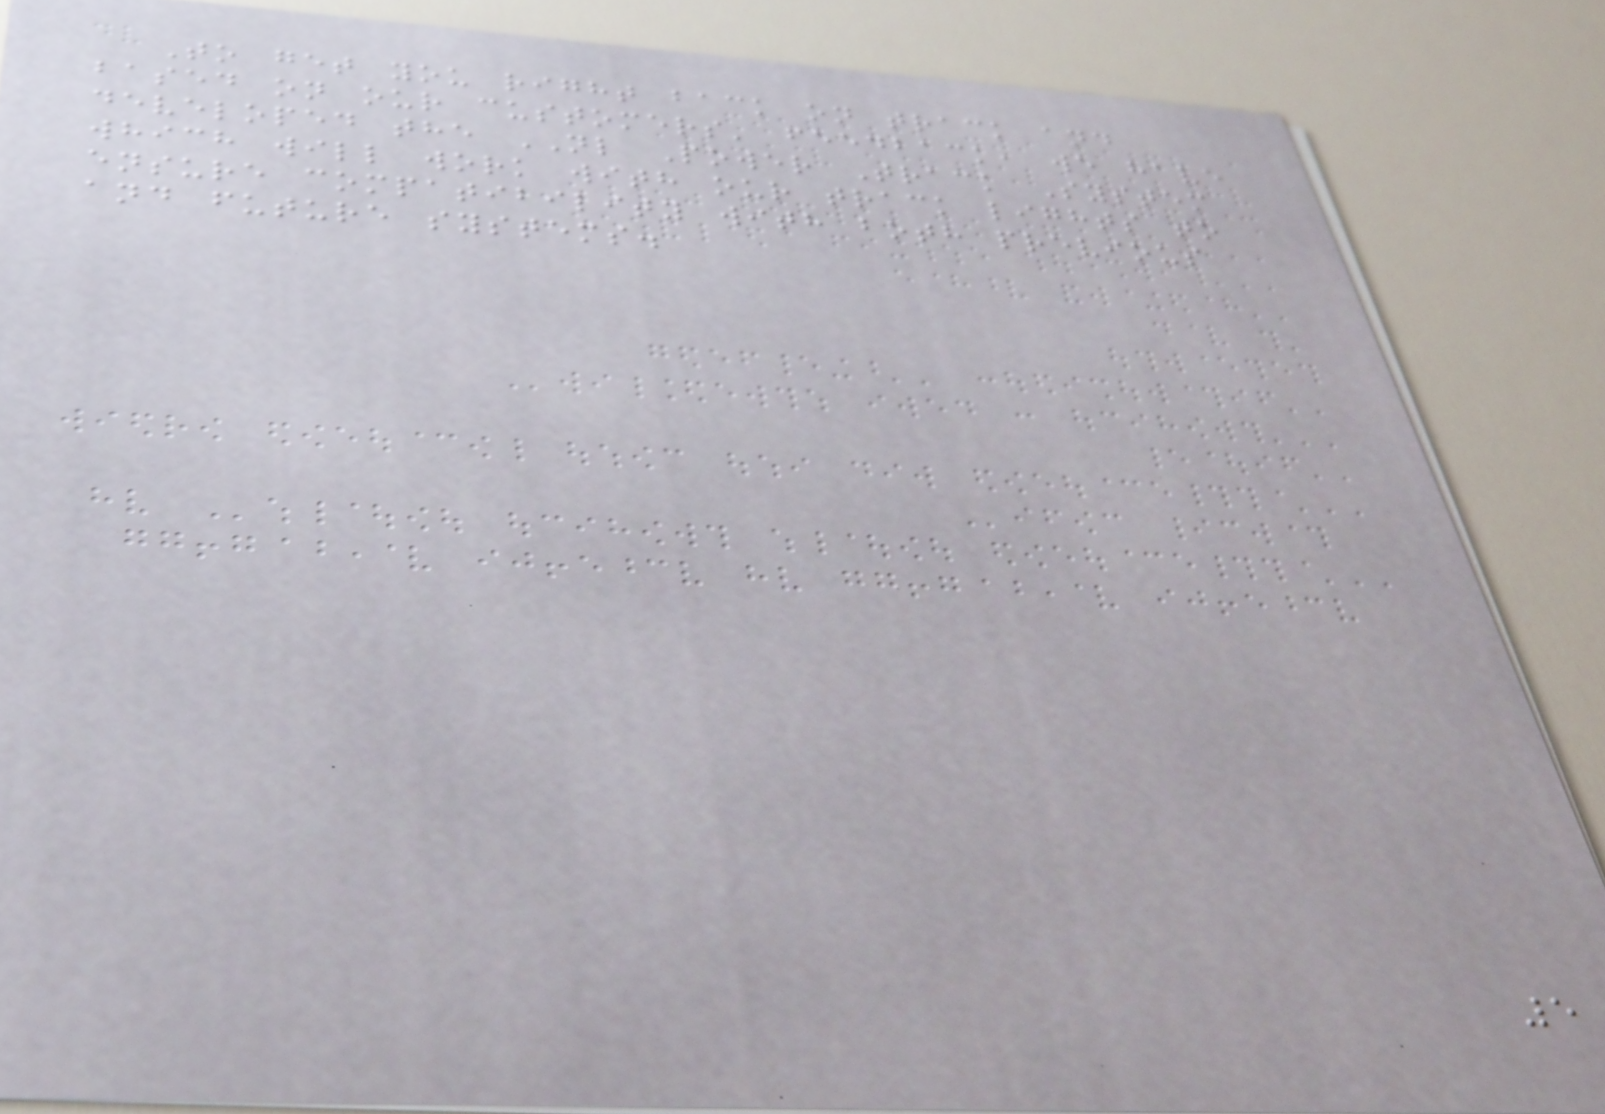To get you right back on track and
based on our customers' feedback, we have
developed the NL Power Track System
which will work with our track lights to
ensure compatibility with both previous
and future systems.
5
